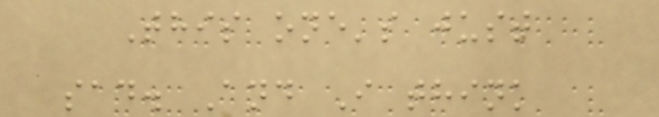This one's just
sad. And I think
